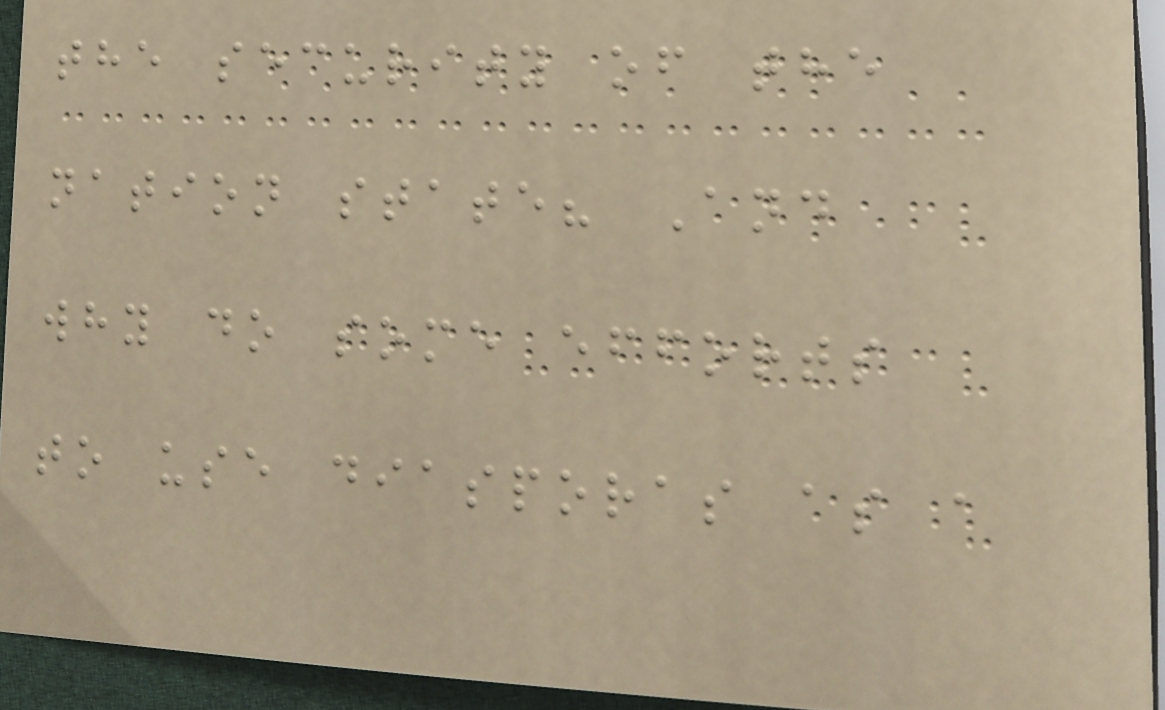the security of the
nation state? And
why do some efforts
to use diasporas as a
